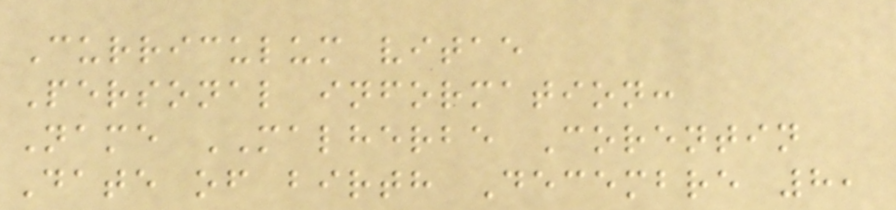Curriculum vitae
Personal information:
Name MALHERBE Corentin
Date of birth Decembre 8,
